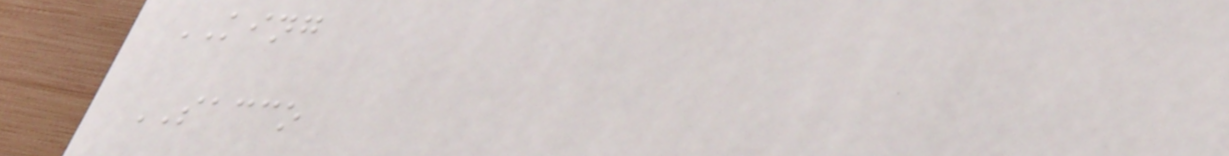KING
SACCO
